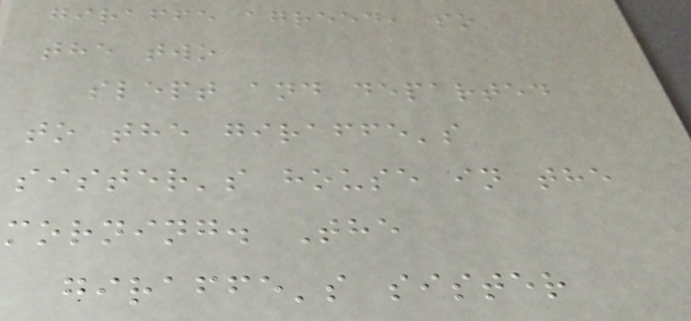giraffe agreed, so
the two
slept and departed
to the giraffe's
sister's house in the
morning. The
giraffe's sister
